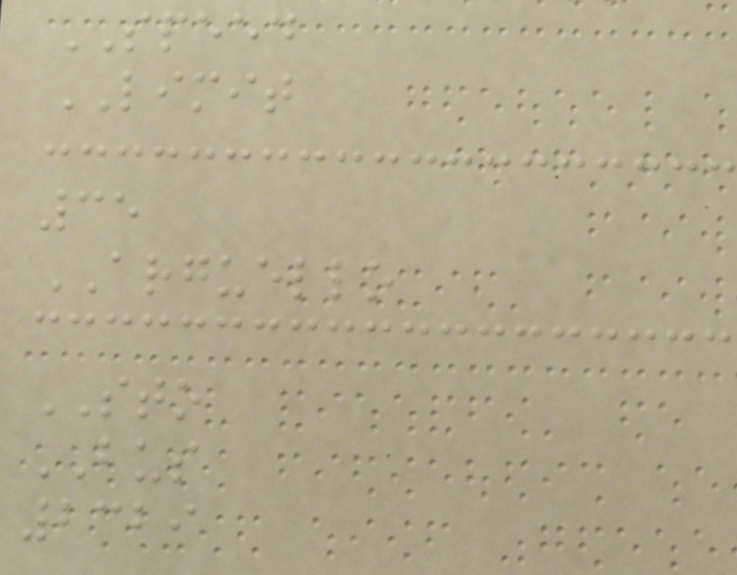SPEED
LIMIT
35
ARGUELLO
STO
BUS
2329
